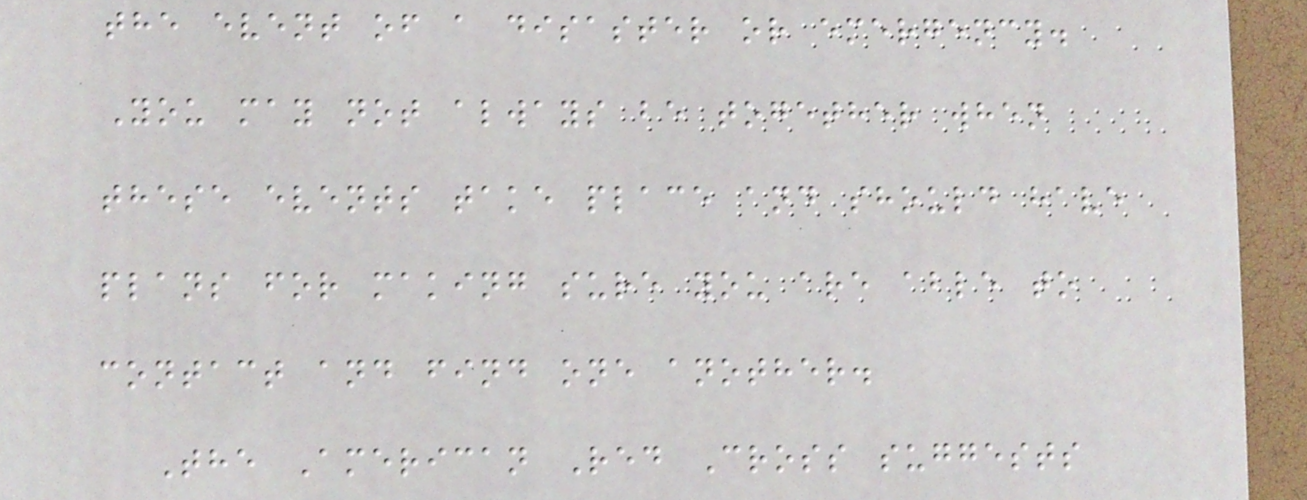the event of a disaster or emergency.
You may not always be together when
these events take place and should have
plans for making sure you are able to
contact and find one another.
The American Red Cross suggests
